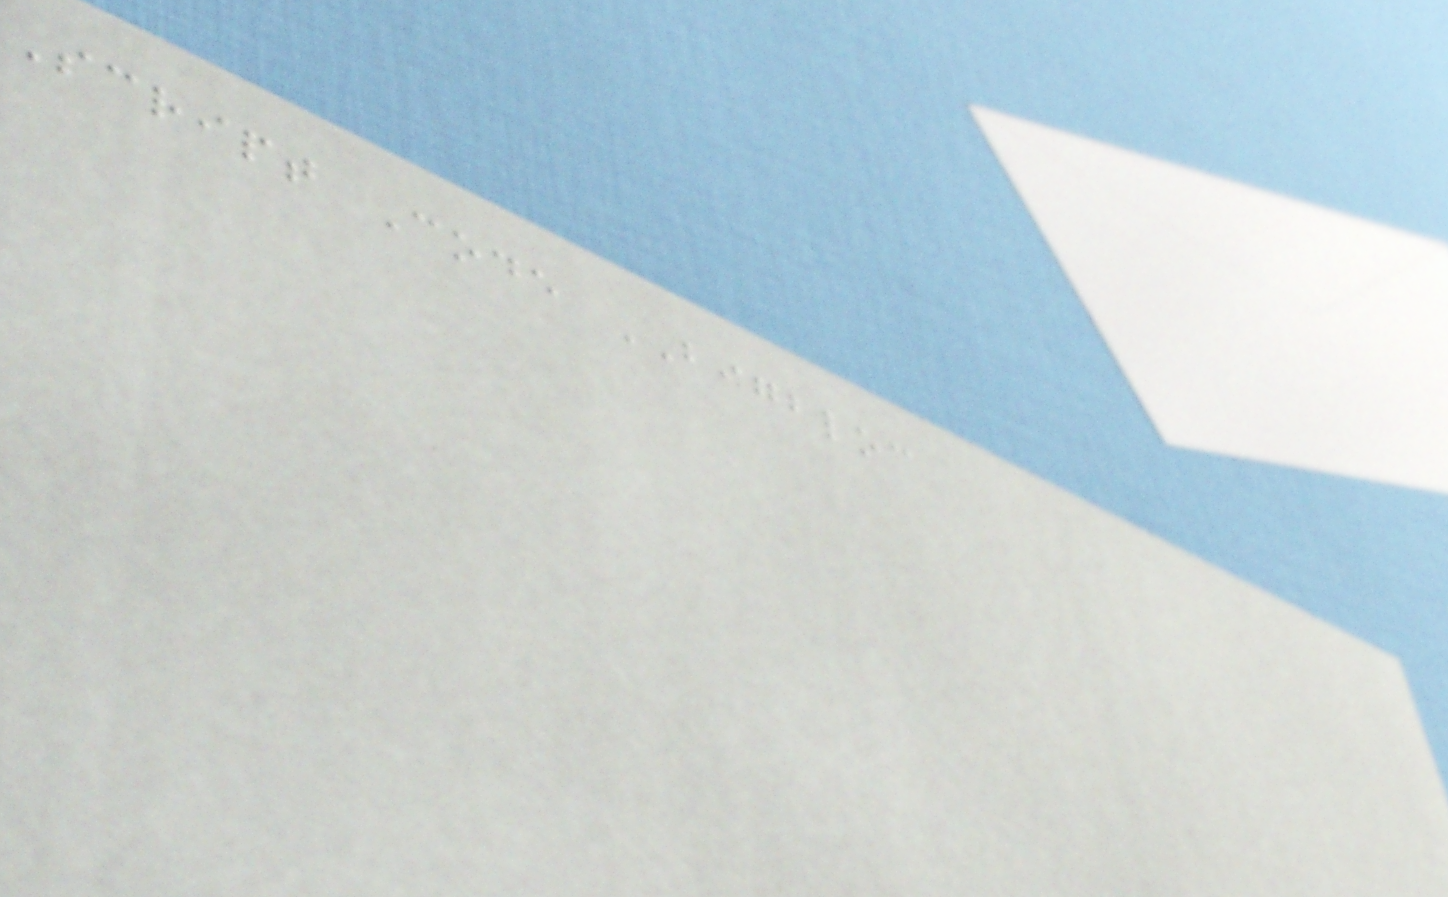Script Code BIGBLOC
